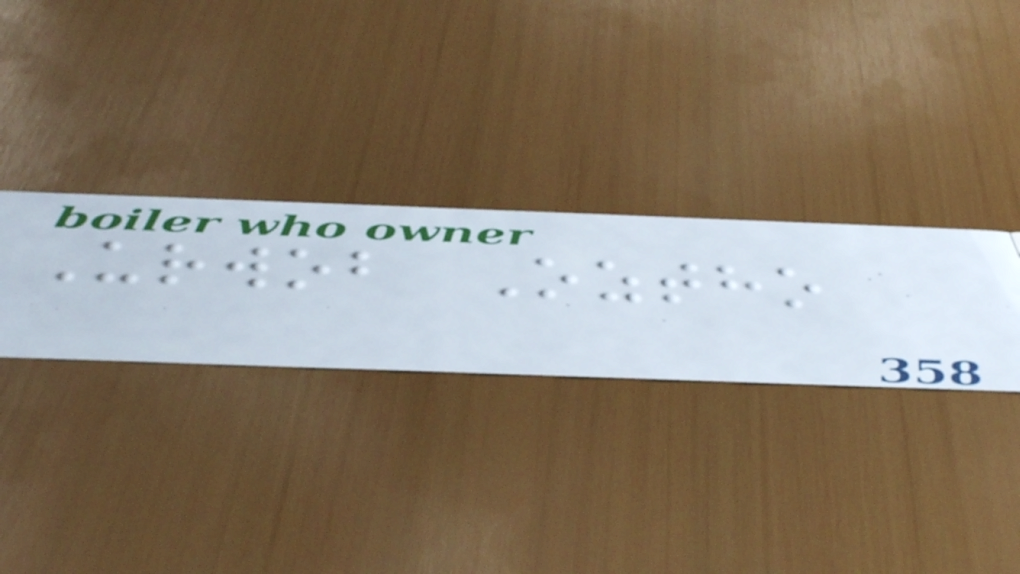Urwob Oztho
